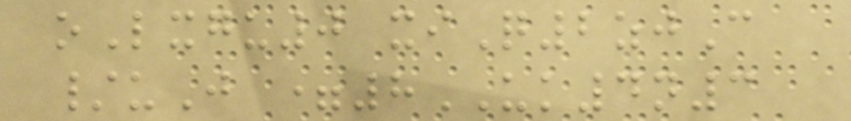oLxgu0 xiQ2zjC
/uJ =8UK4n3
